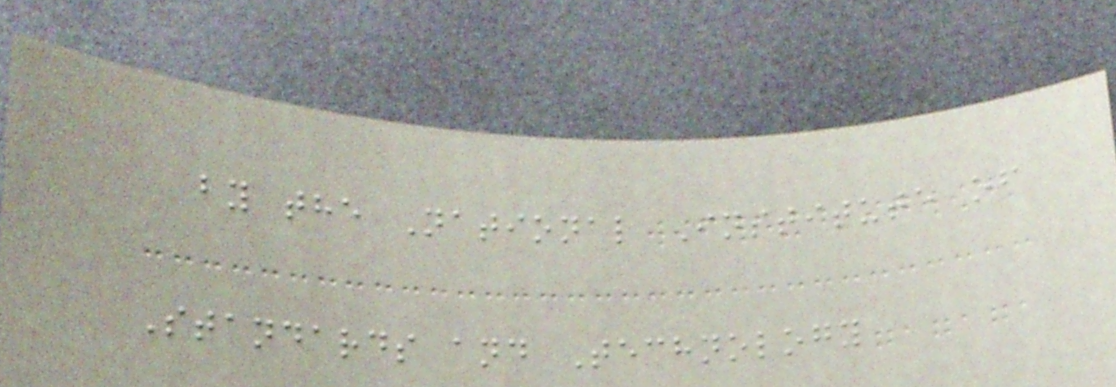by the National Institute of
Standards and Technology
